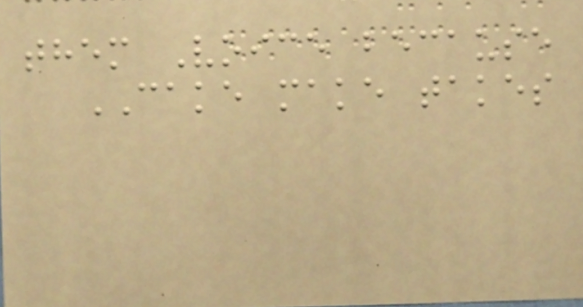them Voice because
CAKE make takes
